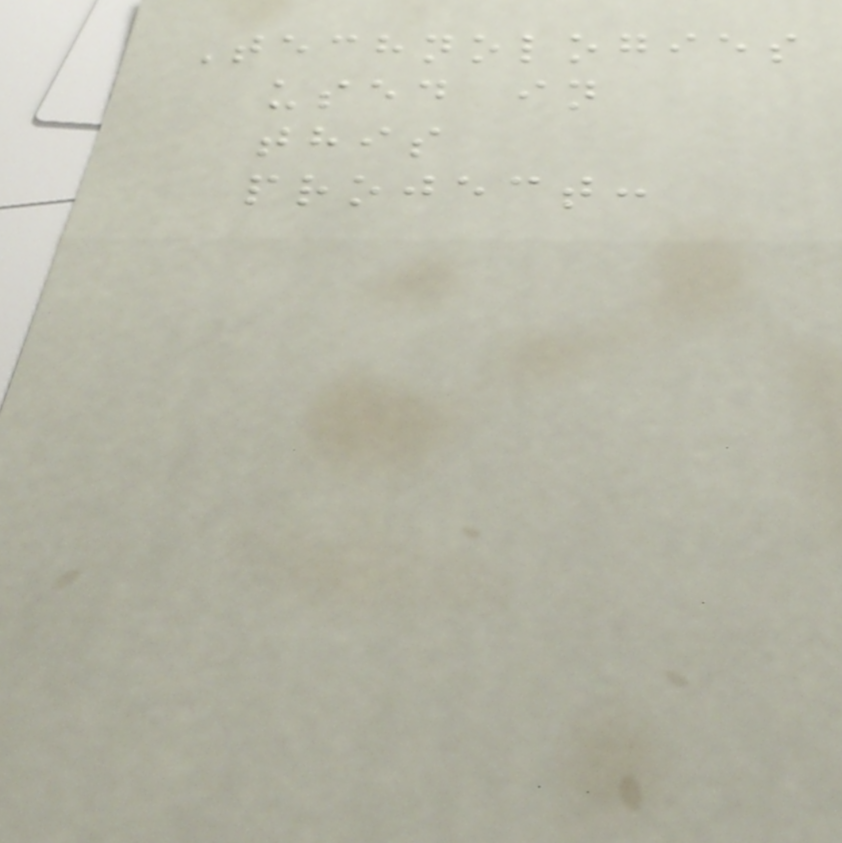Technologies
used in
this
project:
